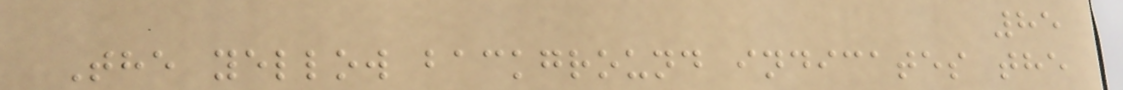85
The yellow background indicates the
